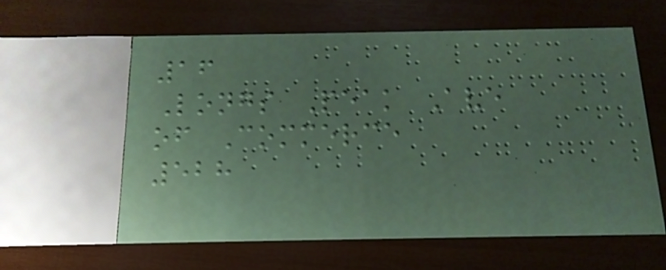16
Longs Peak Ave
of Commerce
528
